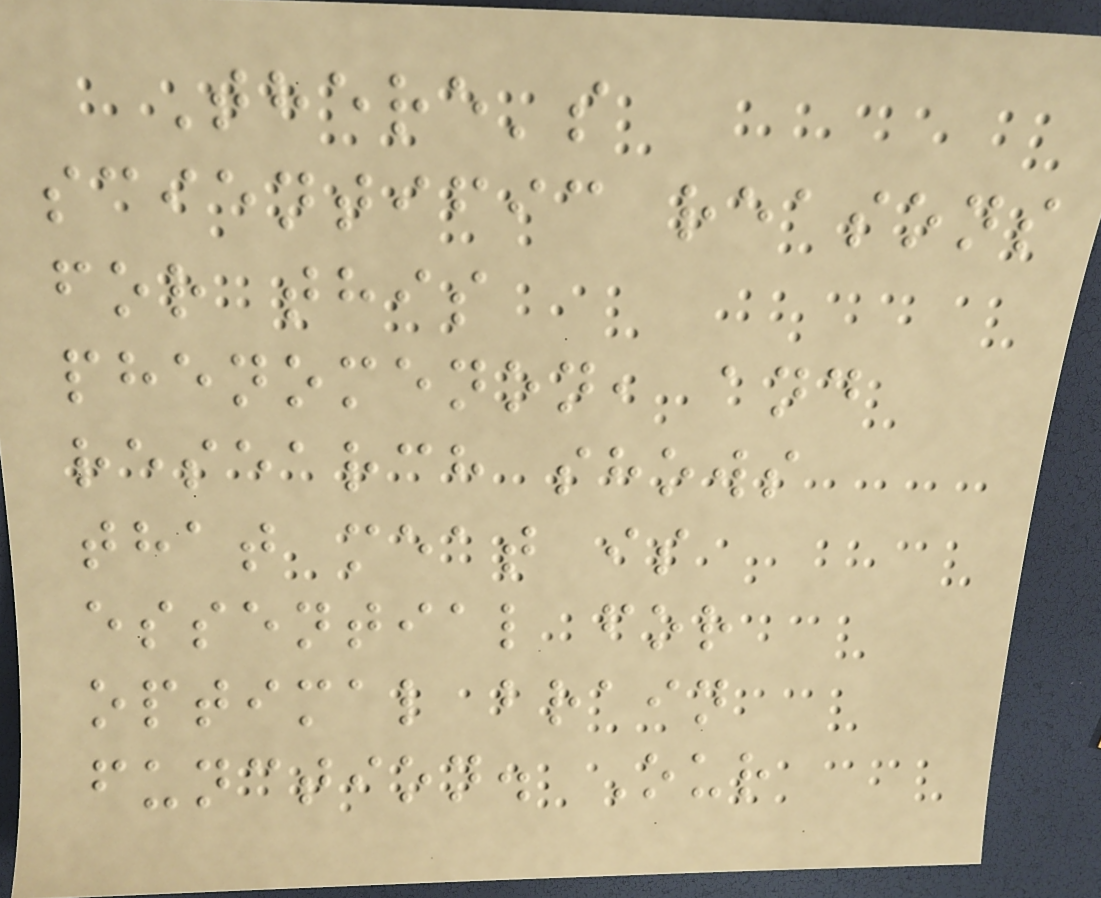There's
scientific reasons
for this
phenomenon, and
research shows
that meat is
essential for
optimal brain
function. Our
